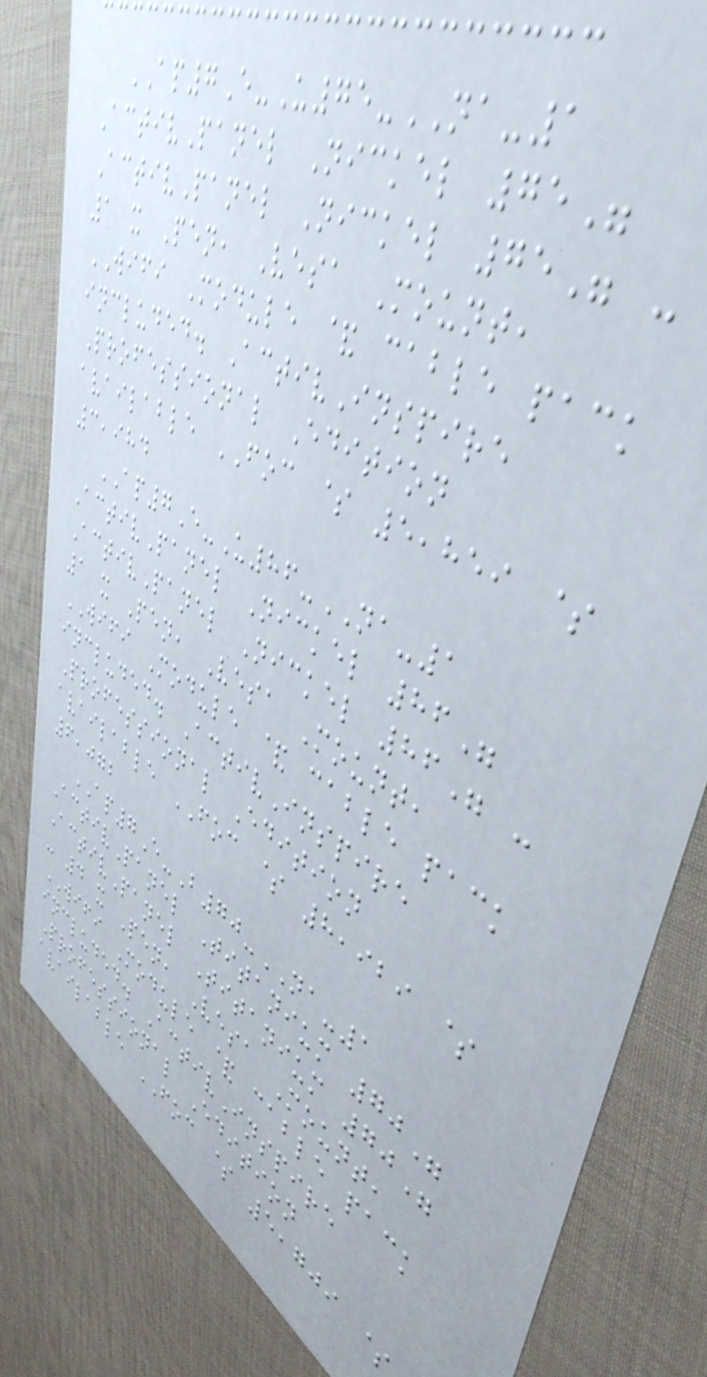AP7E-U75-NA-1
ActivPanel Nickel 75"
ActivPanel Nickel 75" -
1 x Pen, Vesa Mount,
WIFI Module & cable pack
included. ActivInspire
Professional Edition
available FOC $ 5,859 $
3,984
AP7E-U86-NA-1
ActivPanel Nickel 86"
ActivPanel Nickel 86" -
1 x Pen, Vesa Mount,
WIFI Module & cable pack
included. ActivInspire
Professional Edition
available FOC $ 8,929 $
6,072
AP7E-B70-NA-1
ActivPanel Titanium 70"
ActivPanel Titanium 70"
- 4 x Pen, Vesa Mount,
WIFI Module & cable pack
included. ActivInspire
Professional Edition
available FOC $ 5,709 $
